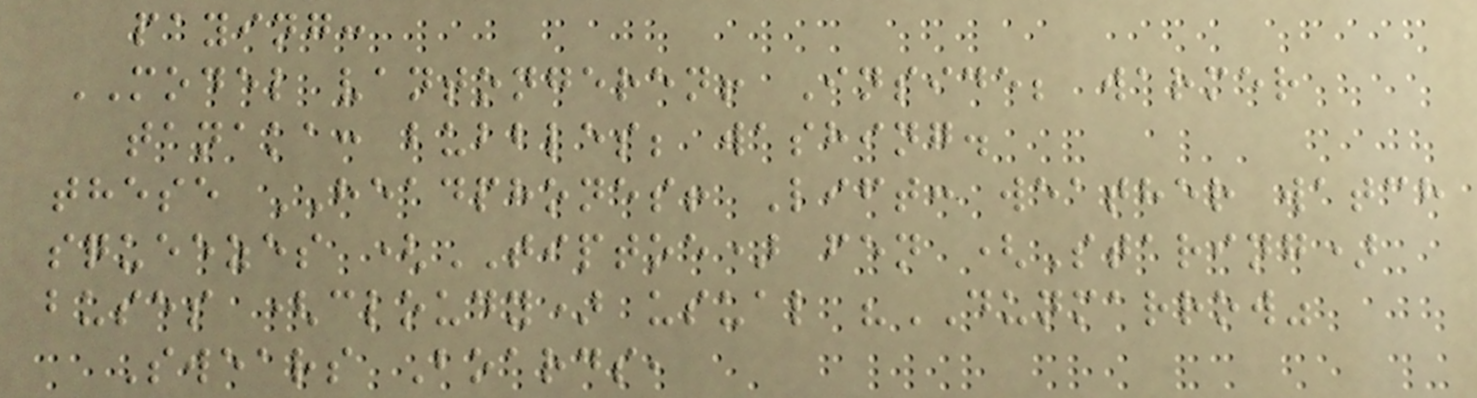paying:
MODEL vantongeren! Inside; warmer
tanaka: bubbles; washing.
these HEADPHONES! Lift: weather watch
squeezes (TIPTOE) fen (Staring)
buses (cloudy) usual "DUNMARROW"
Swears Boards,
